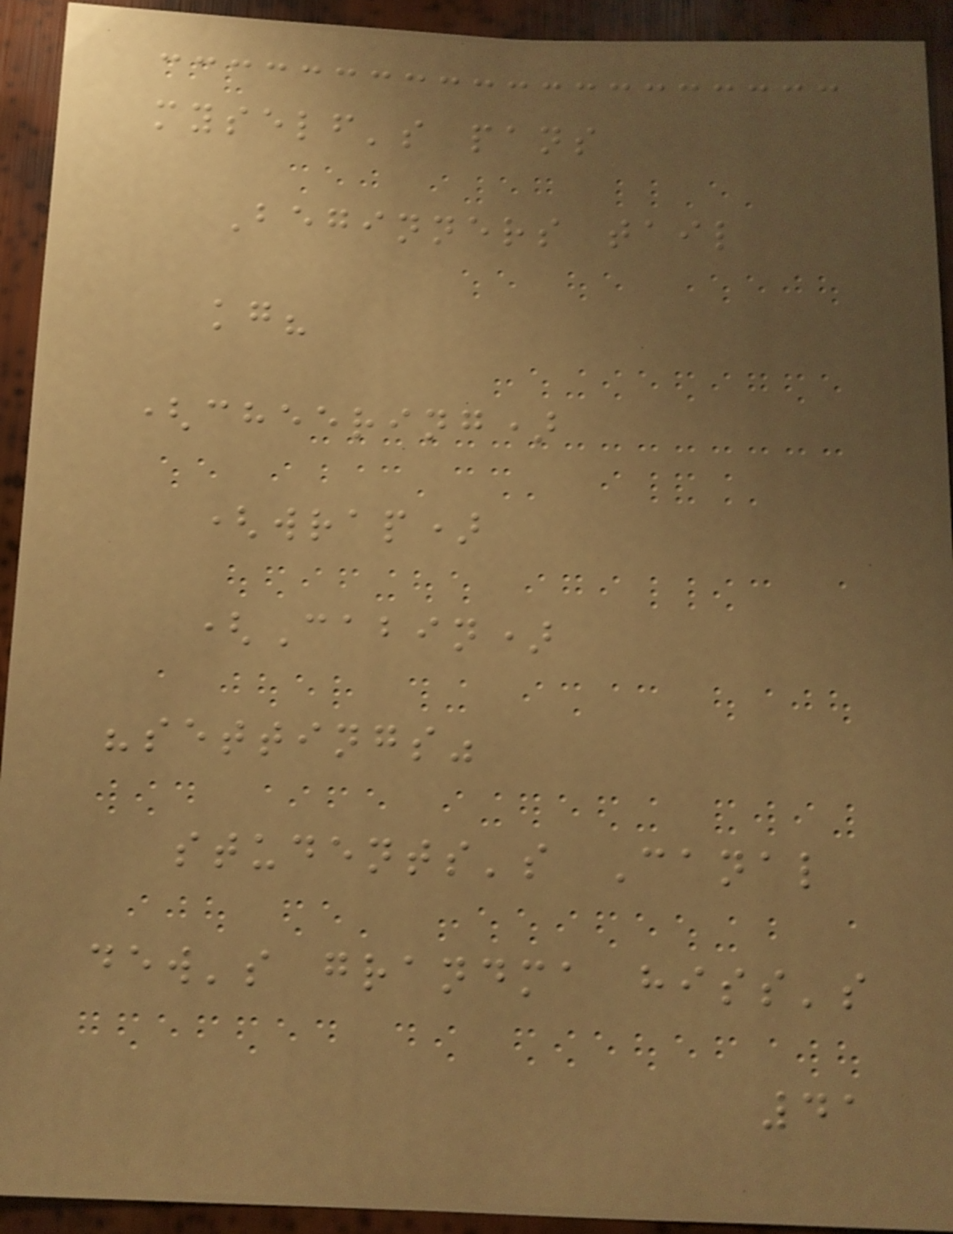myself's pans
Beginners tail
kg?
(cheering)
(wrap)
(Cabin)
"settings"
students's Canal
dew's grandma hiss's
41
